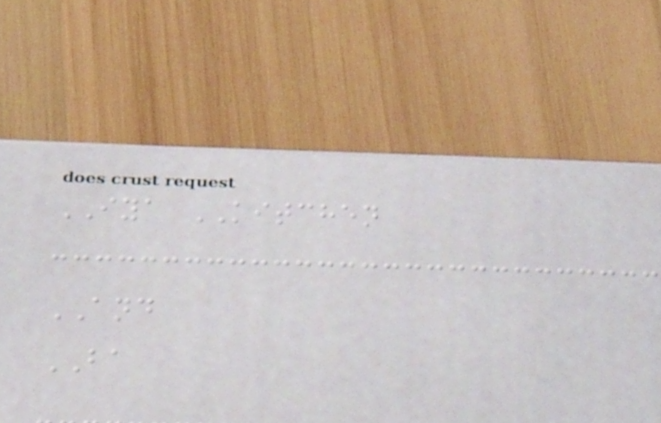IYA KITCHEN
AND
BA
